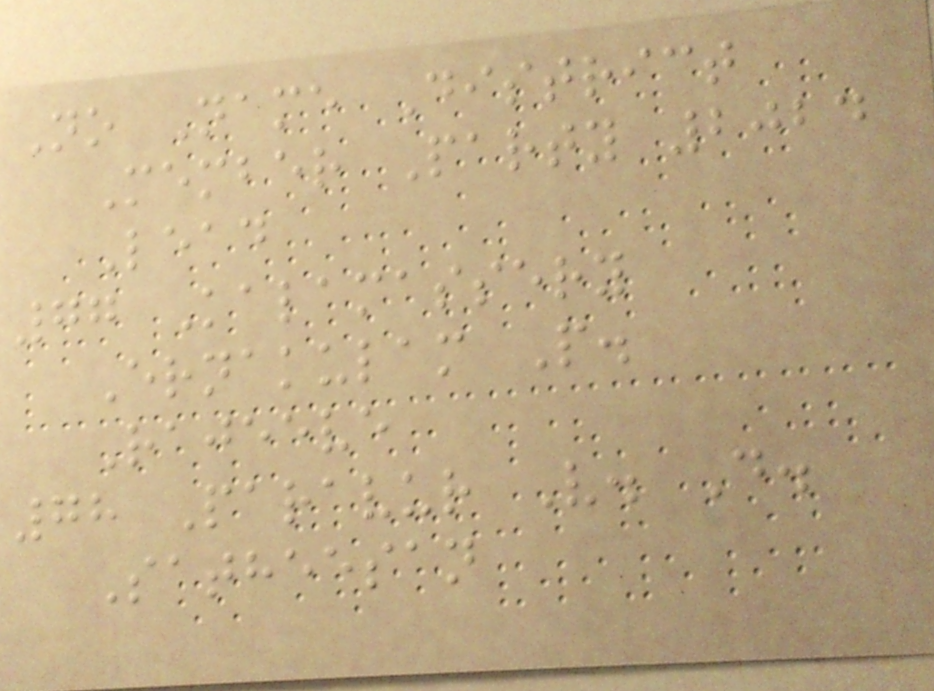No Name District
Member Party 2024
Lead
77 Kalamassery
Ernakulam P.
Rajeeve
78 Paravur V. D.
Satheesan
